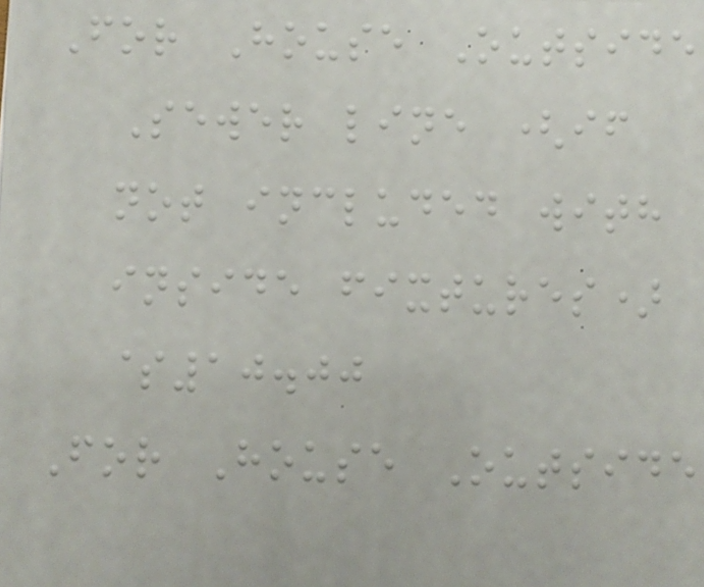For House Outside
Sewer line (if
not included with
inside fixtures)
$10.00
For House Outside
